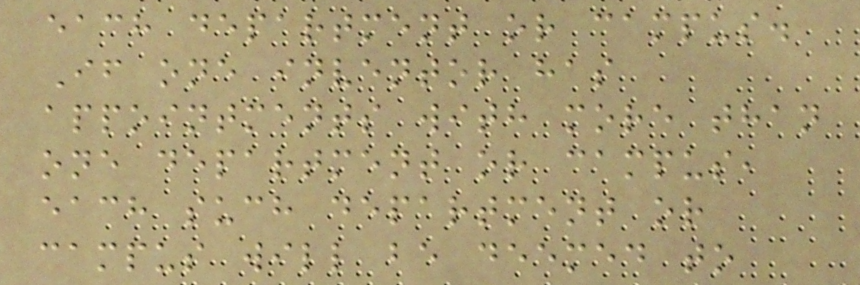each department or campus.
If one inventor has
appointments with more than
one department or campus,
each such department or
campus will be deemed to
